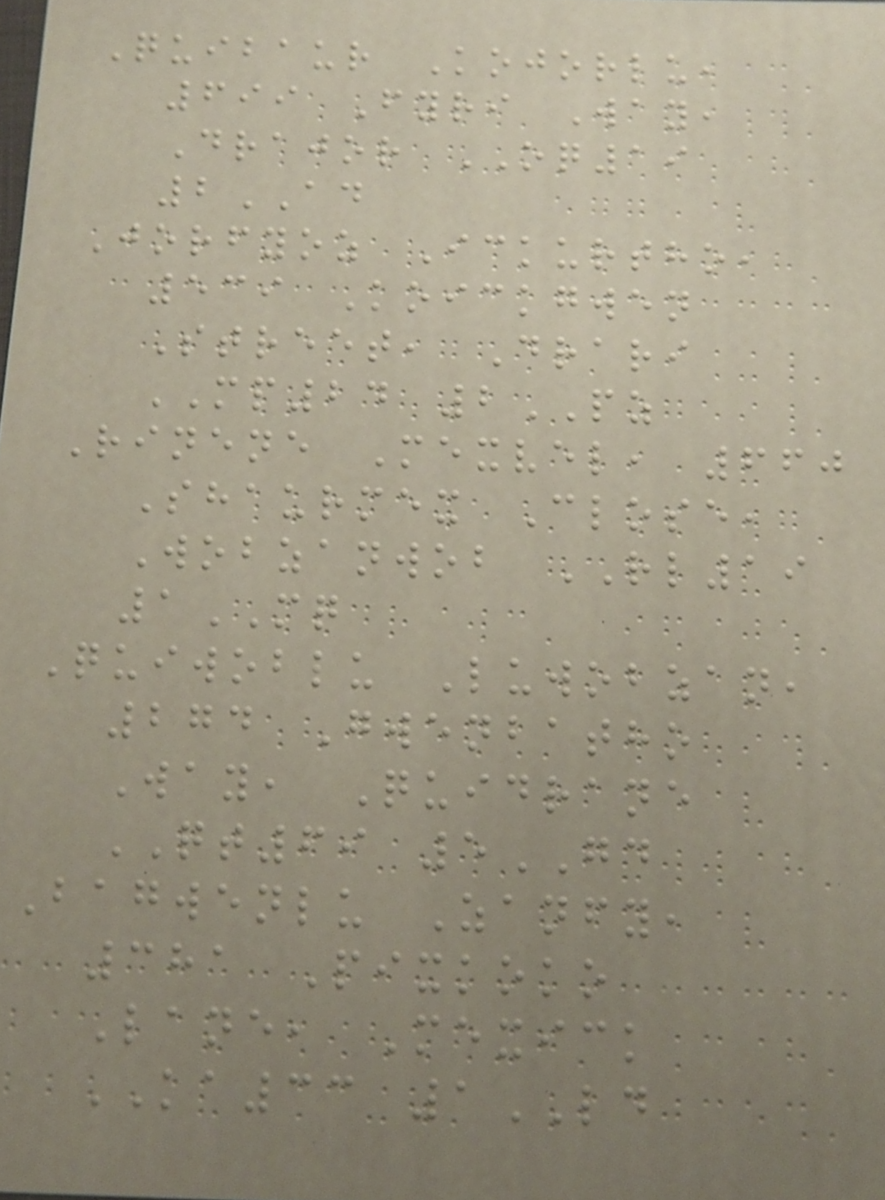Quibaur Kojorlu,
699 Fyri Way,
Drajor OQ19
2AD
Jorfyoz Ickurtho,
539 Koickgwen
Street, Drari
MP24 2PZ
Rinene Mexvel, 660
Shaurmex Close,
Wobzanwob RL19
1MQ
Quiwoblu Luwobzan,
274 Gwenbatho
Way, Quidrane
QT69 5GD
Bagwenlu Zanfy,
381 Pixkoko
Lane, Mexick
KA33 1LD
